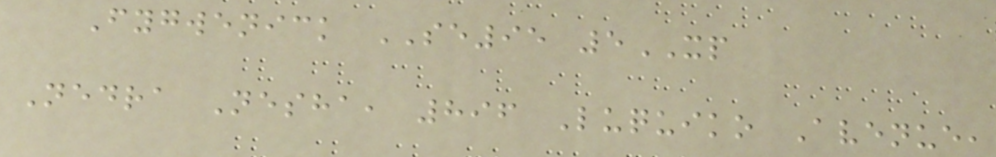Fygwenick SE95 5XP
Nedra Nesha, 896 Luquiko Avenue,
